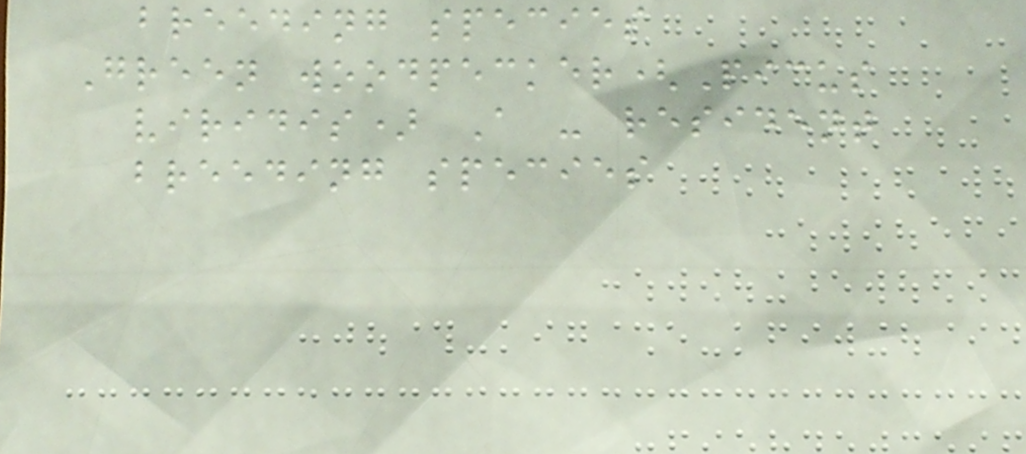breeding species
Green woodpecker(Picus
viridis) A - resident
breeding species
